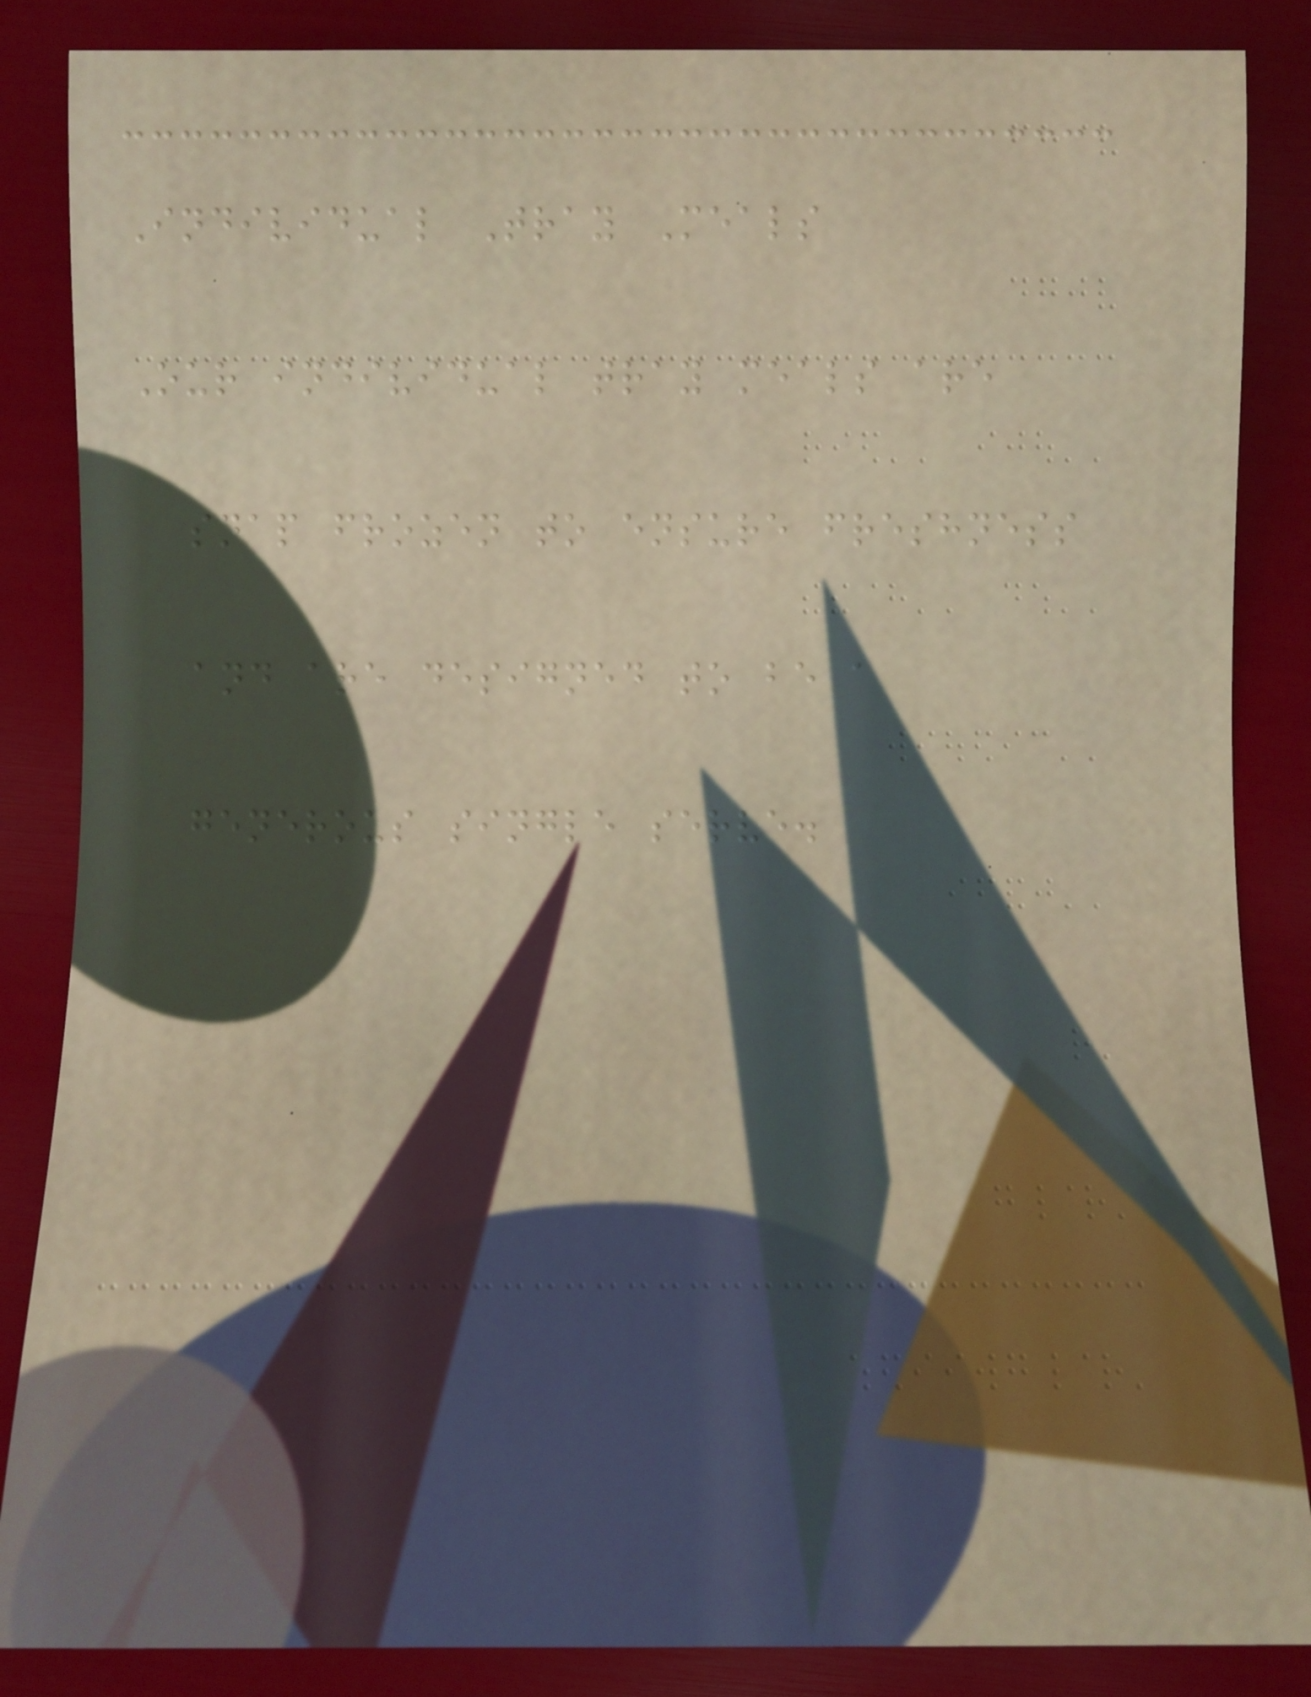Individual Tray Meals
Our individual tray meals are
snap frozen to ensure freshness
and are designed to be a
generous single serve.
